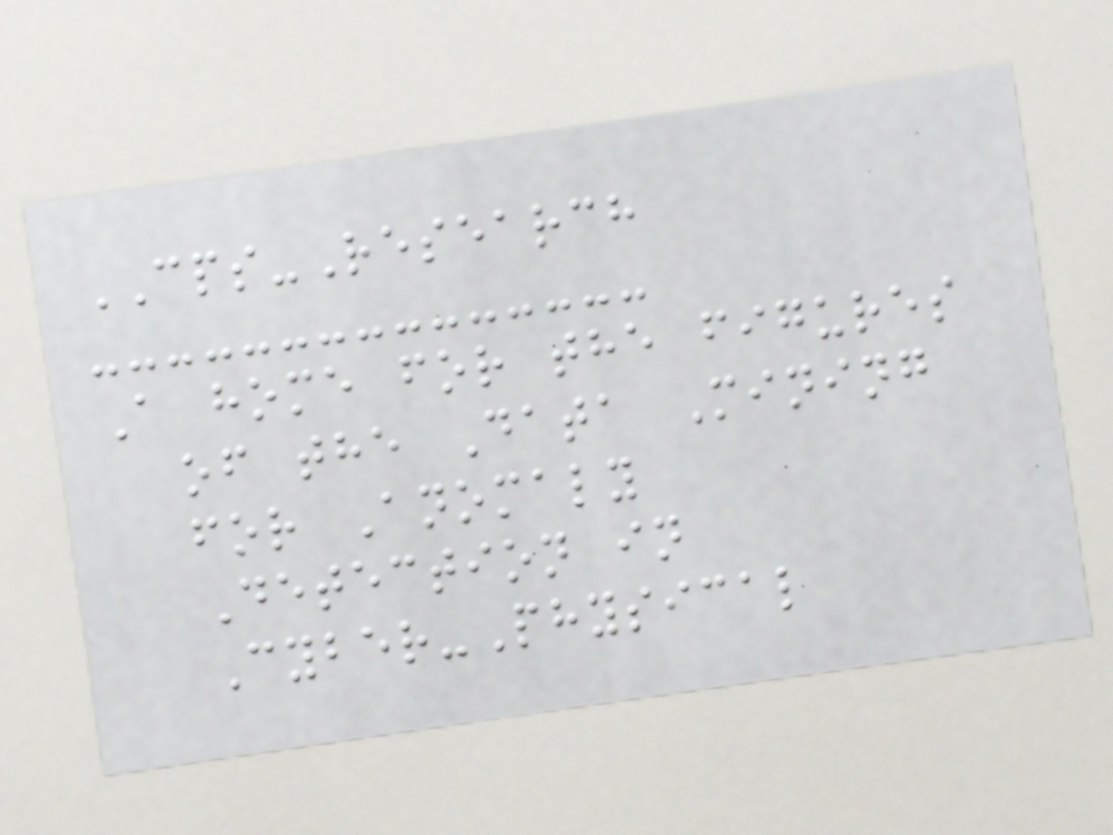CPS-Research
A home for the figures
of the Data Mining
for Anomaly
Detection in
Cyber-Physical
